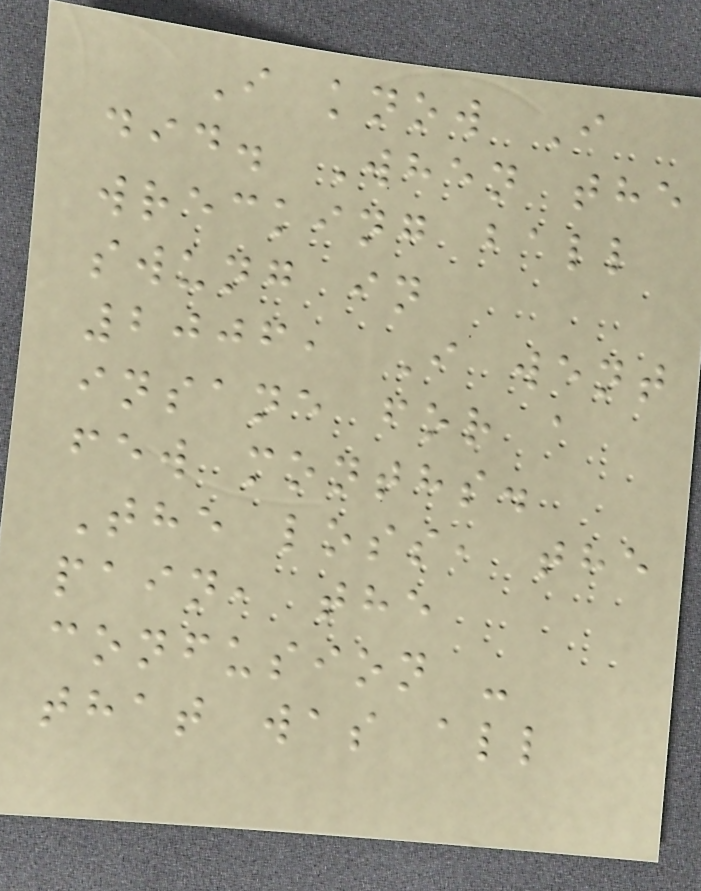I know I
did. When the
wrecking ball
swung in
2006, I went
insane for a
few months.
The loss, the
pain, the
confusion -
that was all
